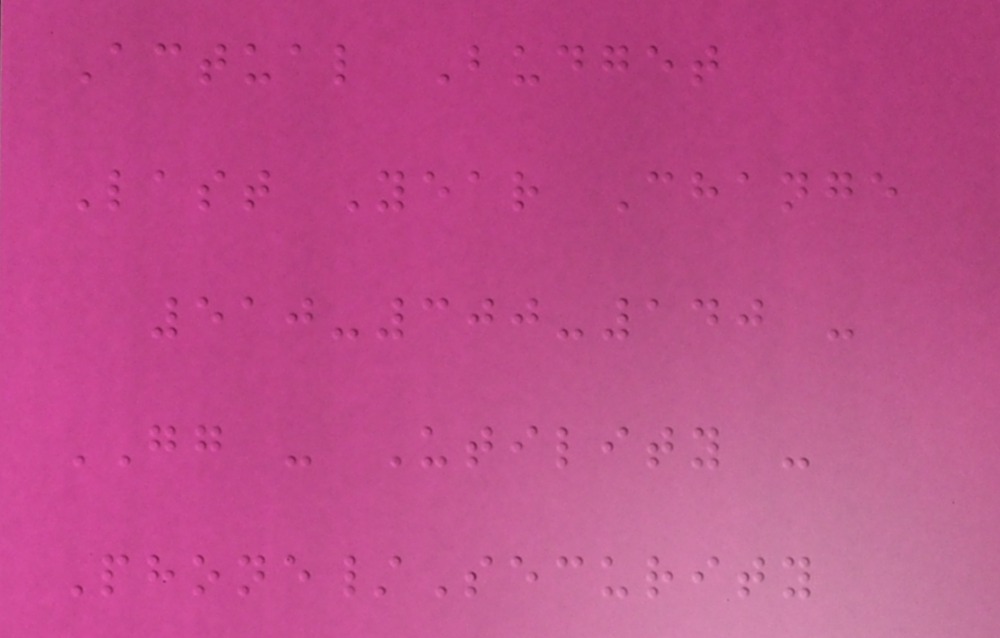Actual Budget
Last Year Change
510-300-140 -
GG - Utility -
Phone/Security
